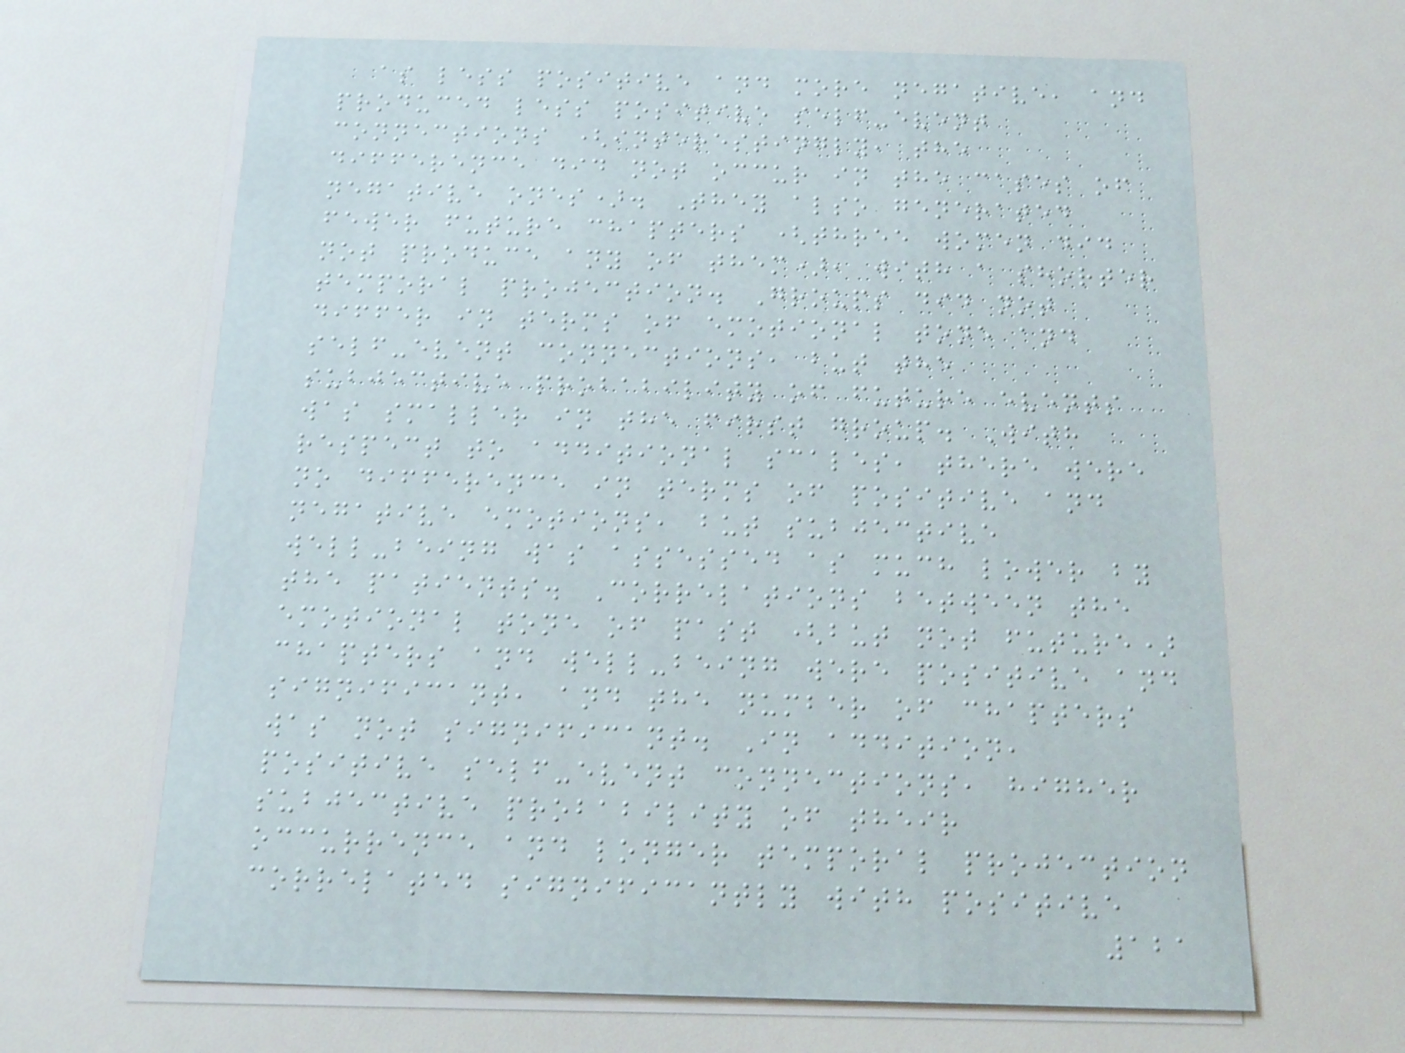as less positive and more negative, and
produced less positive self-event
connections (interestingly, the
difference did not occur in the cases of
negative ones). They also generated
fewer future chapters (three women did
not produce any of them), with a shorter
temporal projection. Groups did not
differ in terms of emotional tone and
self-event connections, but the
subjective probability of future events
was smaller in the first group. With
respect to additional scales, there were
no difference in terms of positive and
negative emotions, but subjective
well-being was assessed as much lower by
the patients. Correlations between the
emotional tone of past (but not future)
chapters and well-being were positive and
significant, and the number of chapters
was not significant. In addition,
positive self-event connections, higher
subjective probability of their
occurrence and longer temporal projection
correlated significantly with positive
121
